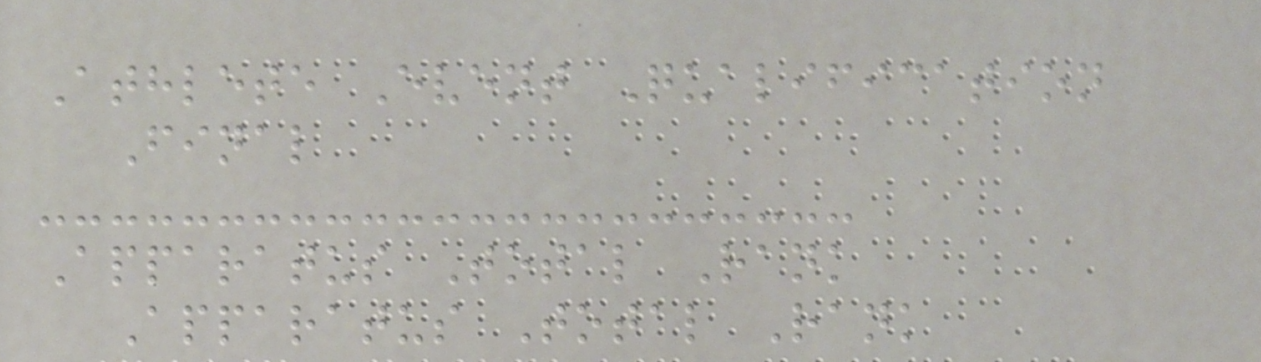Athlete Event Qualification
Final
Apparatus Total Rank
Apparatus Total Rank
